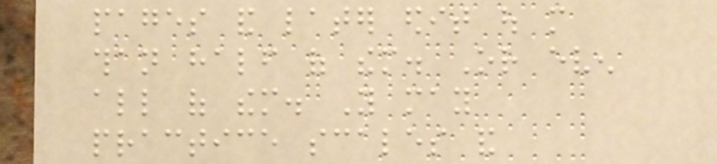pages and later edit out more
than half of them. Or even
all of them. You may
practice scales and
